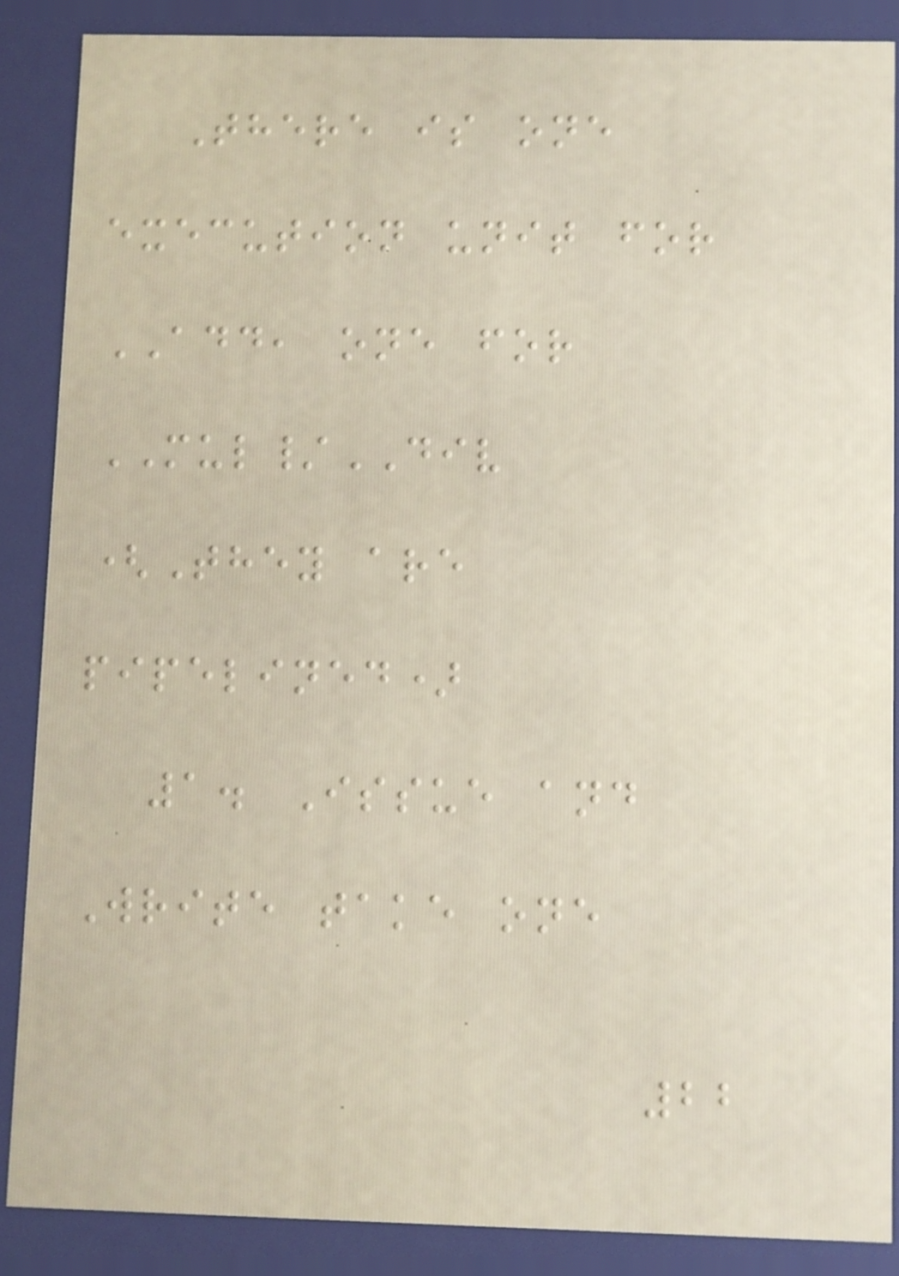There is one
execution unit for
ADD, one for
MUL/DIV
(They are
pipelined)
1. Issue and
Write take one
22
